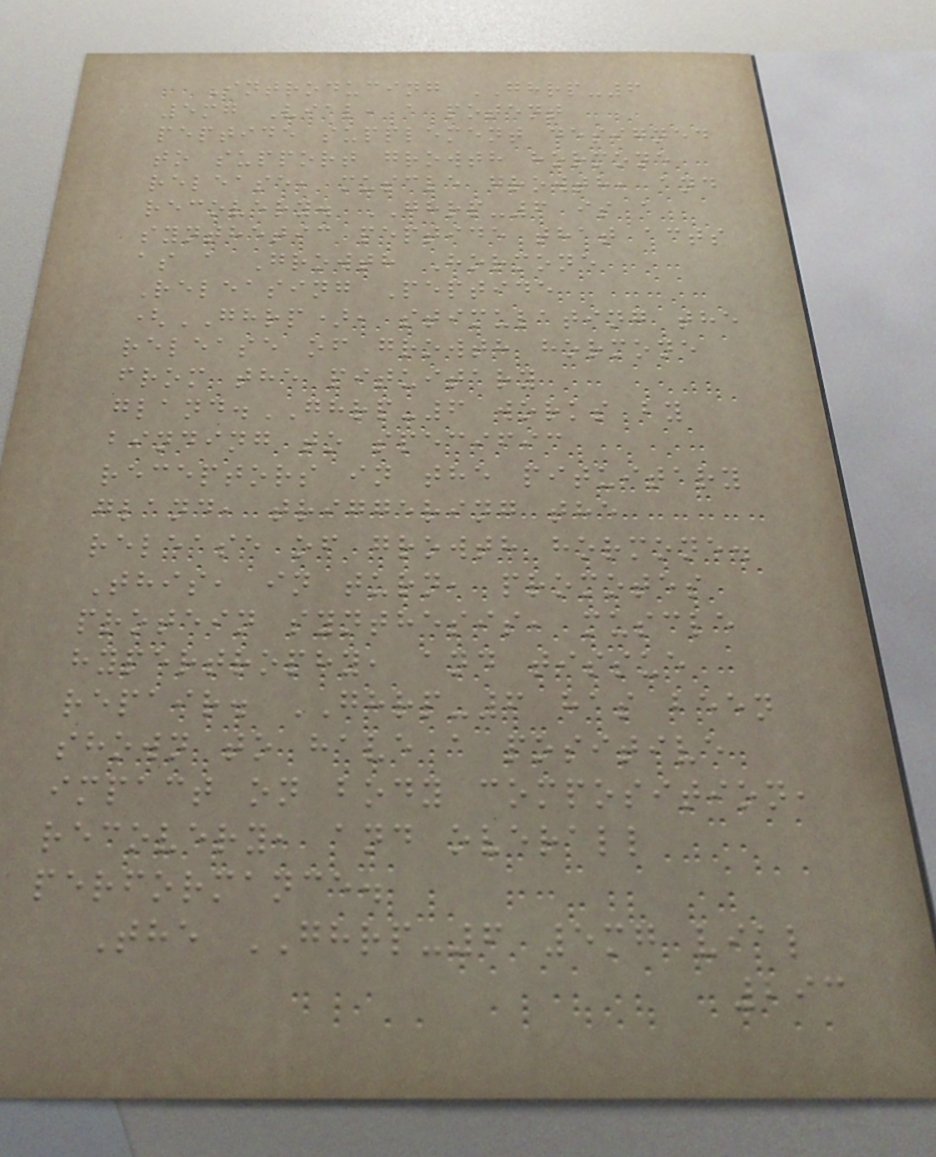Introducing GHRP-6
5mg Vial, a potent
peptide supplement designed
to support growth hormone
release, muscle growth, and
recovery. GHRP-6 is a
synthetic peptide that acts
as a Growth Hormone
Releasing Peptide
(GHRP), stimulating the
release of growth hormone
from the pituitary
gland.GHRP-6 works by
binding to specific
receptors in the pituitary
gland, triggering the
release of growth hormone.
This, in turn, promotes
protein synthesis, muscle
hypertrophy, and tissue
repair. GHRP-6 has been
shown to have a positive
impact on body composition,
recovery, and overall
performance.
The GHRP-6 5mg vial
293
